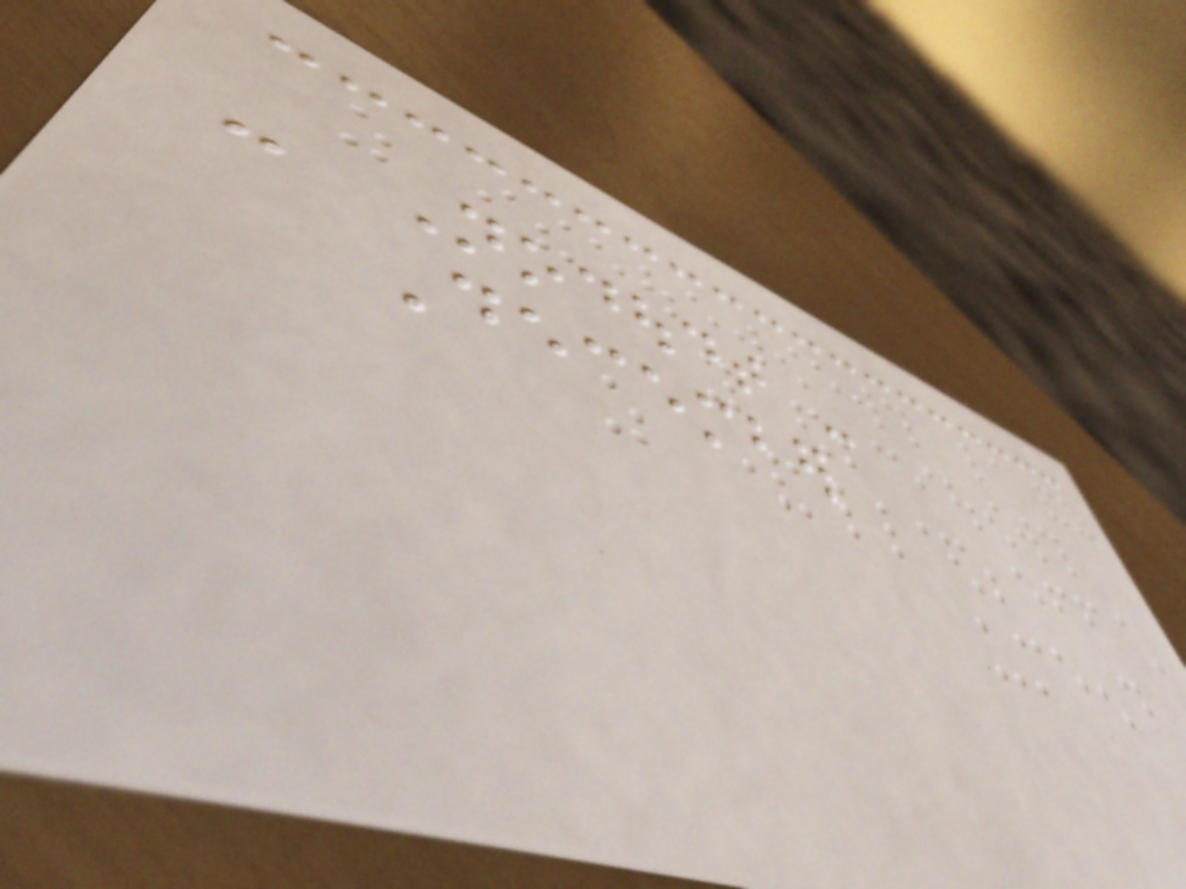- Nodoudt -
December
